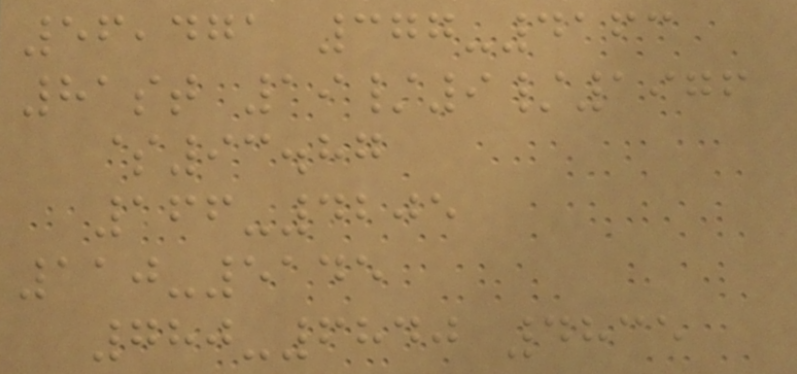56,471 377-4163
81st 19/9/1976
$93.87
166-4205
110-5145
780-6840 4835
